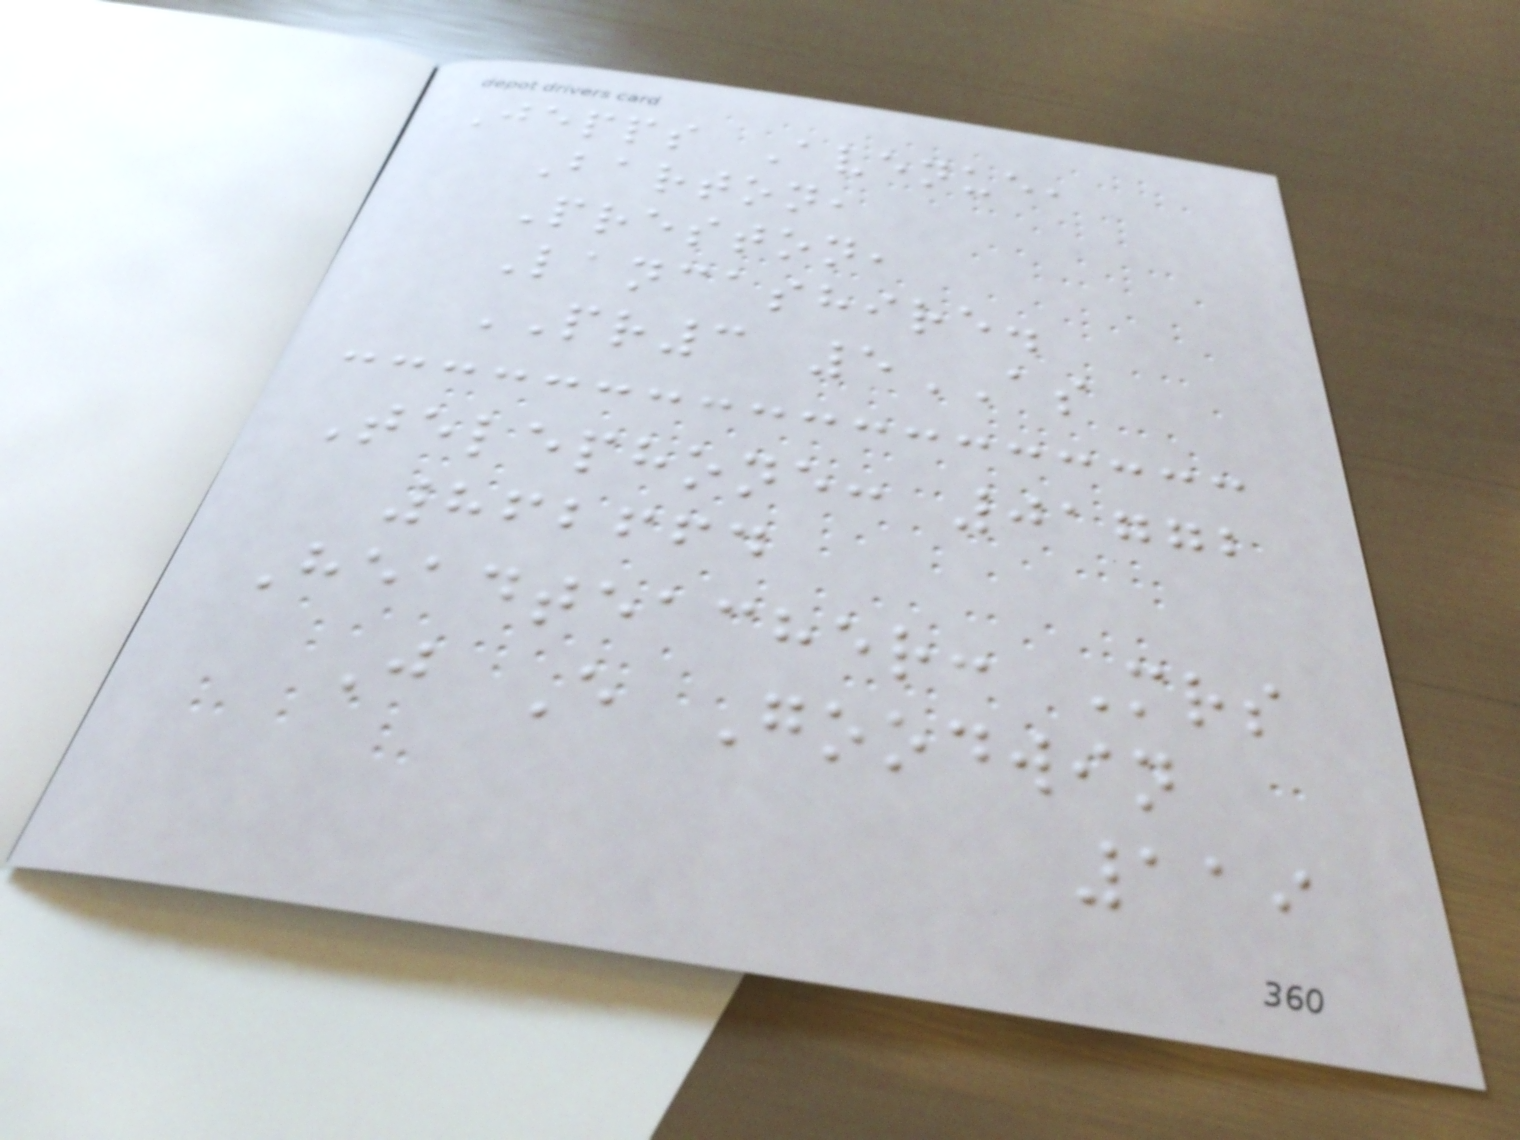Jepps Avenue,
Barton,
Preston,
Lancashire.
PR3 5AS
Telephone: 01772
862664
Headteacher: Mrs
J E Goodwin
119
